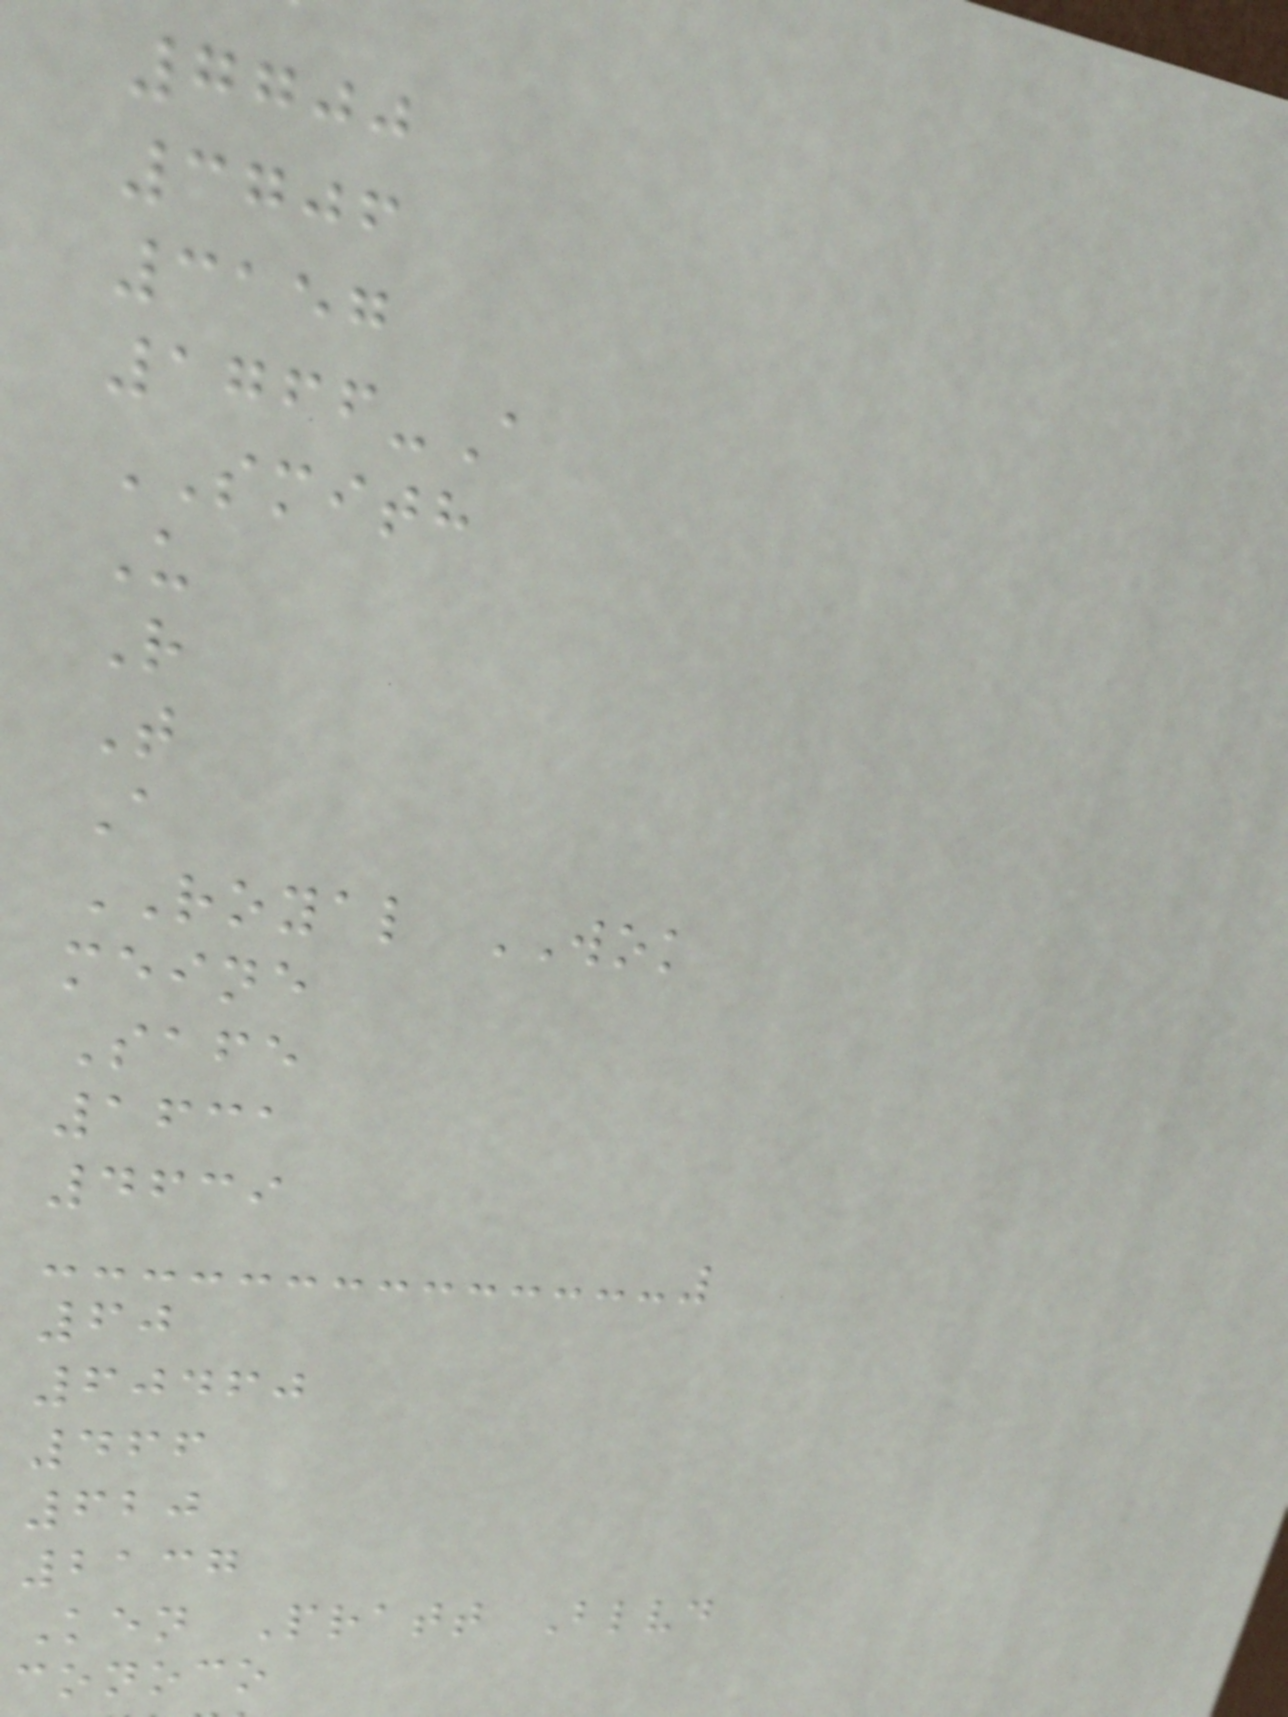7700
3706
3157
1766-A
SMITH
U
R
T
A
ROYAL WOK
meine
Safe
1631
4639
60
60460
466
620
2137
Ken Pratt Blvd
conoco
